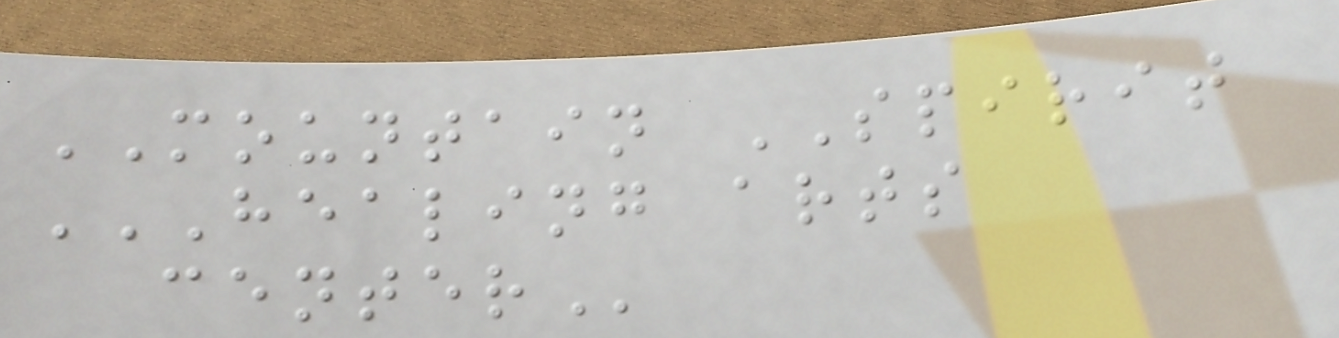MOUNTAIN SPIRIT
HEALING ARTS
CENTER
